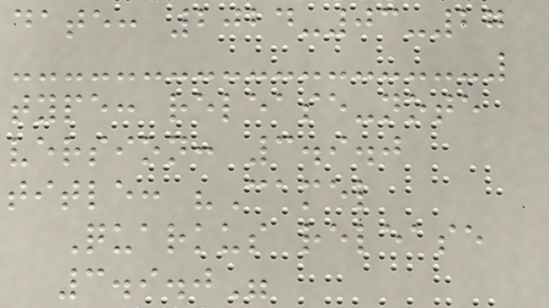date: 2024-03-27
type: release-note
version: 3.9.0
title: "Camel
Quarkus release
3.9.0"
